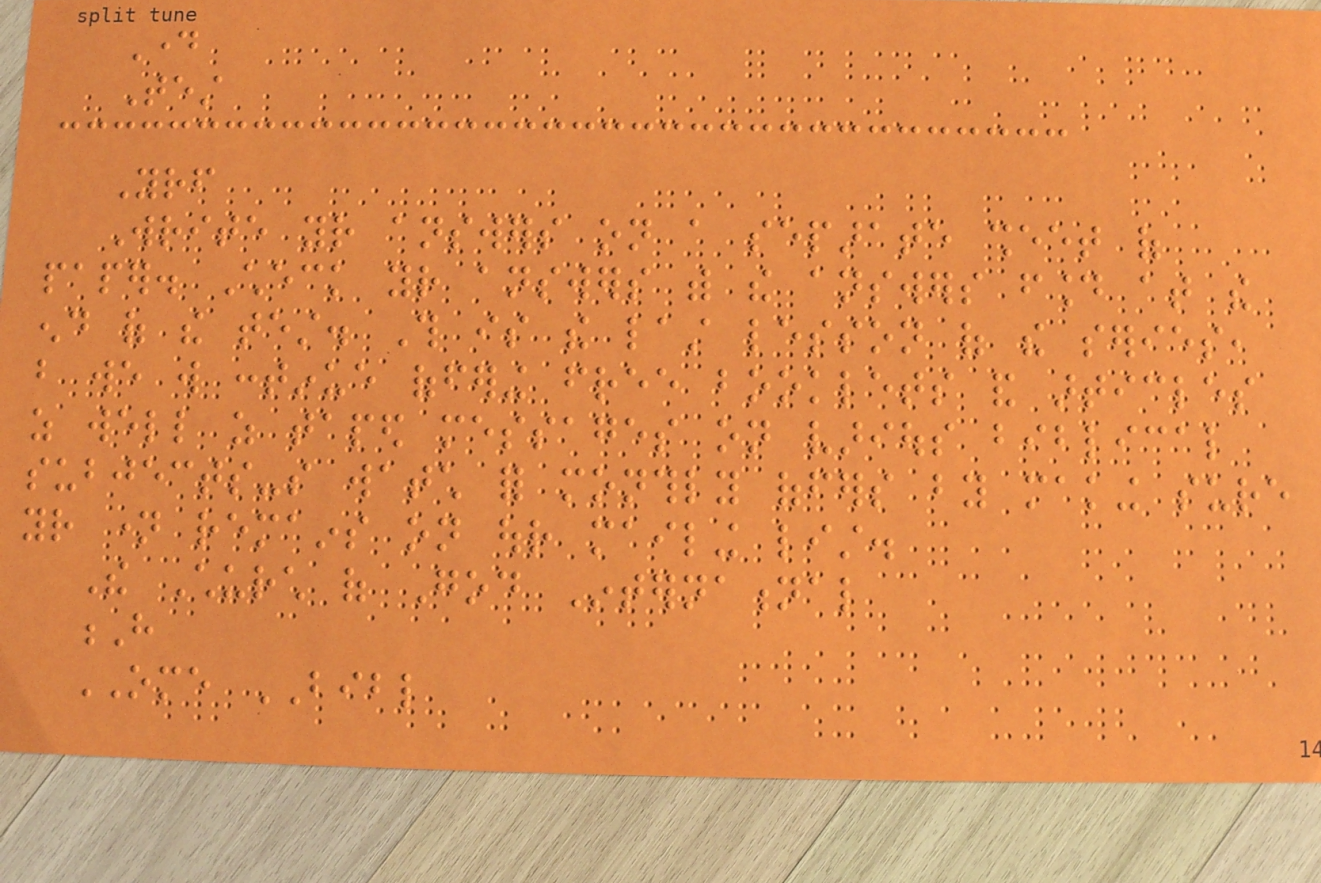Day
Test
Yourself
Write your answers on a separate sheet of
paper. Check your answers with the answers found at the
end of the test. This is the last lesson of the series,
but we will continue offering free booklets and articles
as well as taped messages on various biblical
subjects-so watch for monthly offers by making sure
your name remains on our mailing list.
The Church of God International
H
OME BIBL
